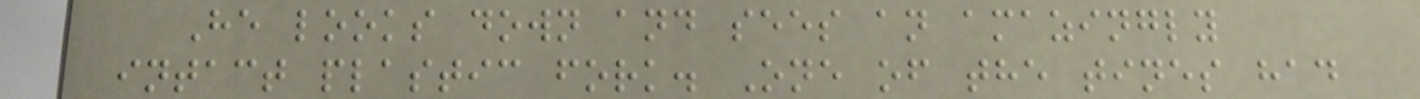He looks down and sees an amazingly
intact plastic fork. One of the tines had
